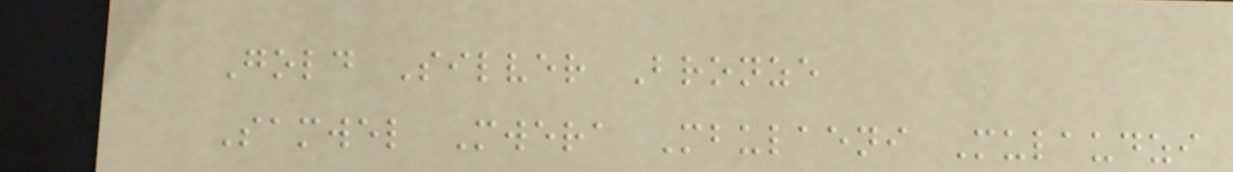Gold Silver Bronze
Samwel Mwera Mbulaeni Mulaudzi
